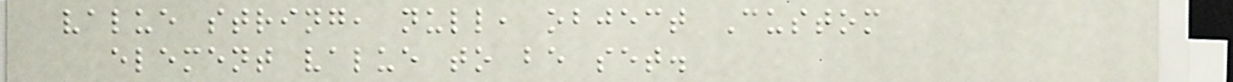value string, null, object Custom
element value to be set.
